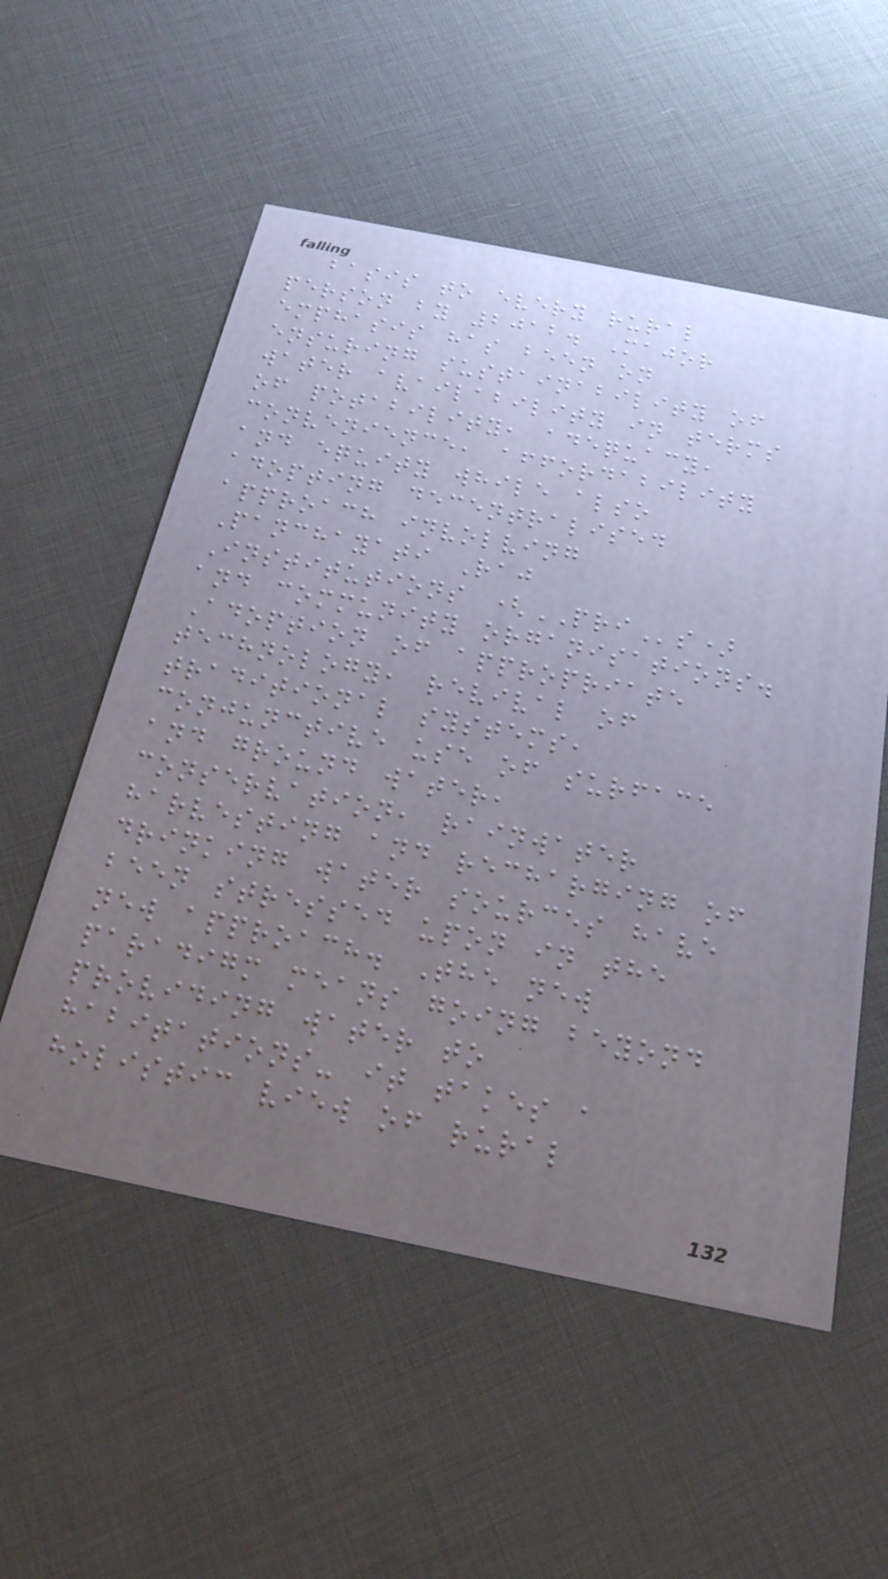basis to every rural
person by 2012. Major
emphasis has been on
ensuring sustainability of
water availability in terms
of potability, adequacy,
convenience, affordability
and equity while also
adopting decentralised
approach involving
Panchayati Raj
Institutions (PRIs)
and community organisations.
Adoption of appropriate
technology, revival of
traditional systems,
conjunctive use of surface
and ground water,
conservation, rainwater
harvesting and recharging of
drinking water sources have
been stressed upon in the
new approach. The new
paradigm means going beyond
providing water to
habitations- it takes a
holistic view of rural
